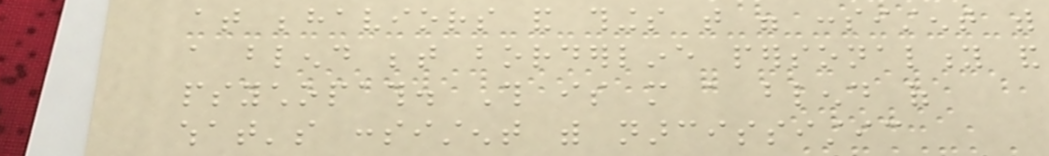at behaviors and things that were consistent with
a blend between borderline personality and
psychopath. This is more a blend of
what's consistent with narcissistic
